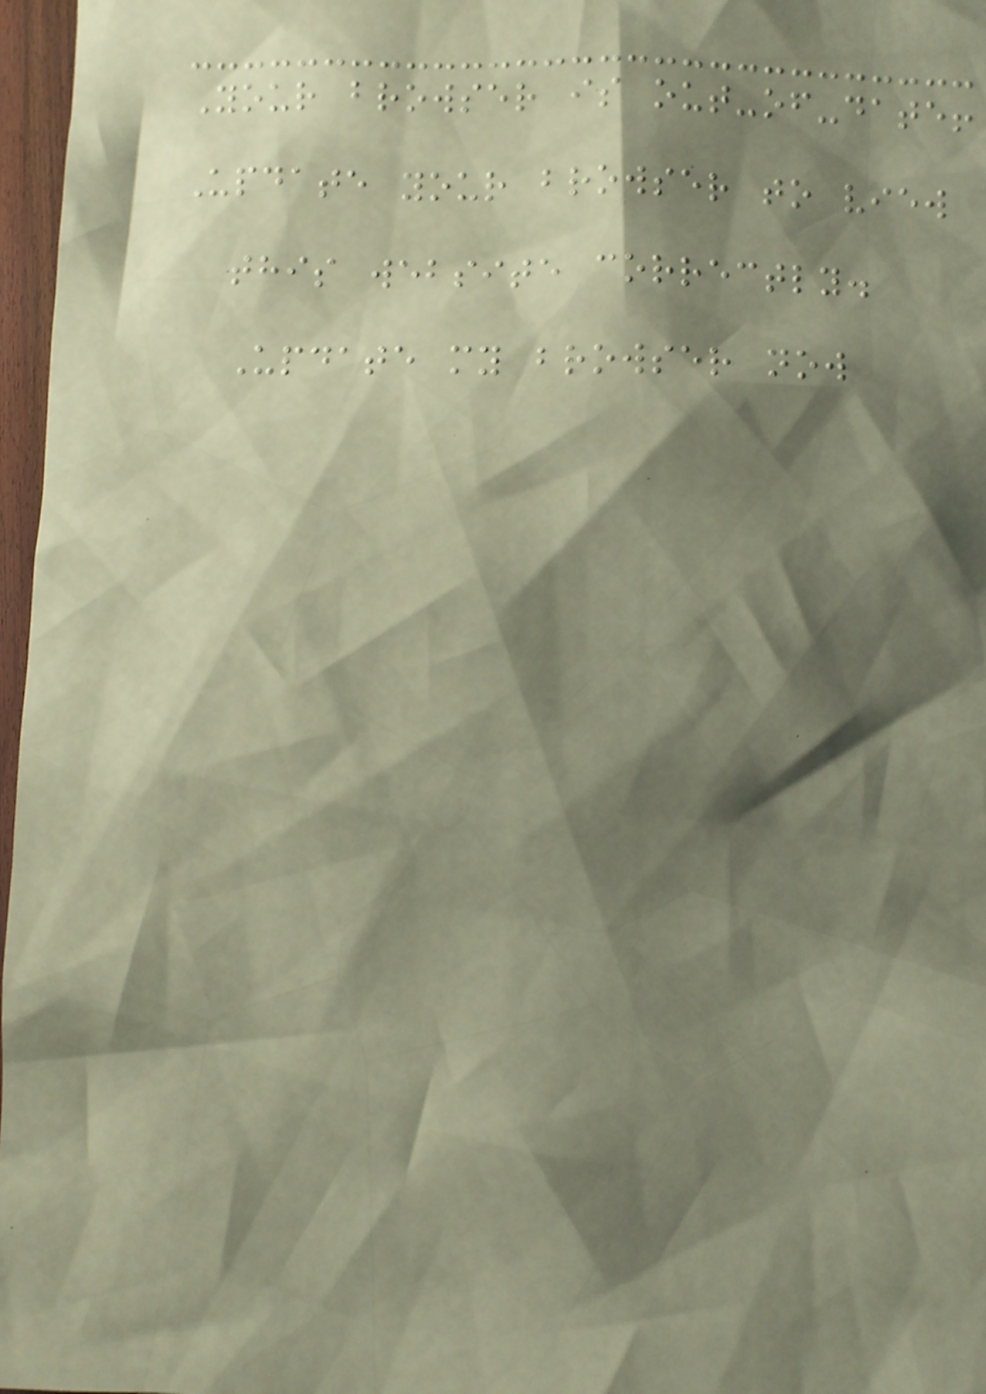Your browser is out-of-date!
Update your browser to view
this website correctly.
Update my browser now
